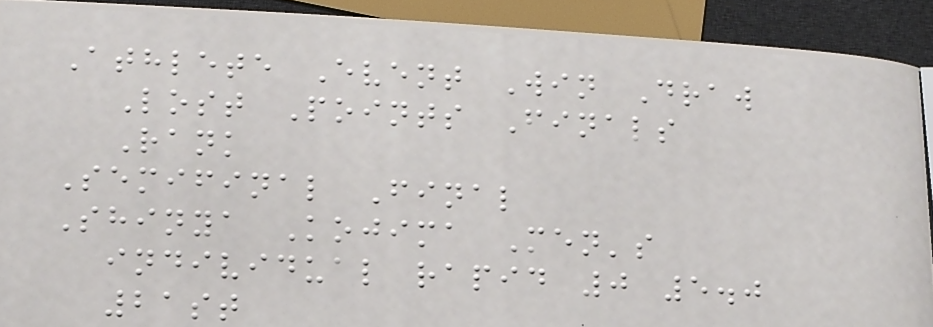Athlete Event Win Draw
Lost Points Finals
Rank
Semifinal Final
Shinya Kojima Men's
individual rapid 0 5.0
21st
